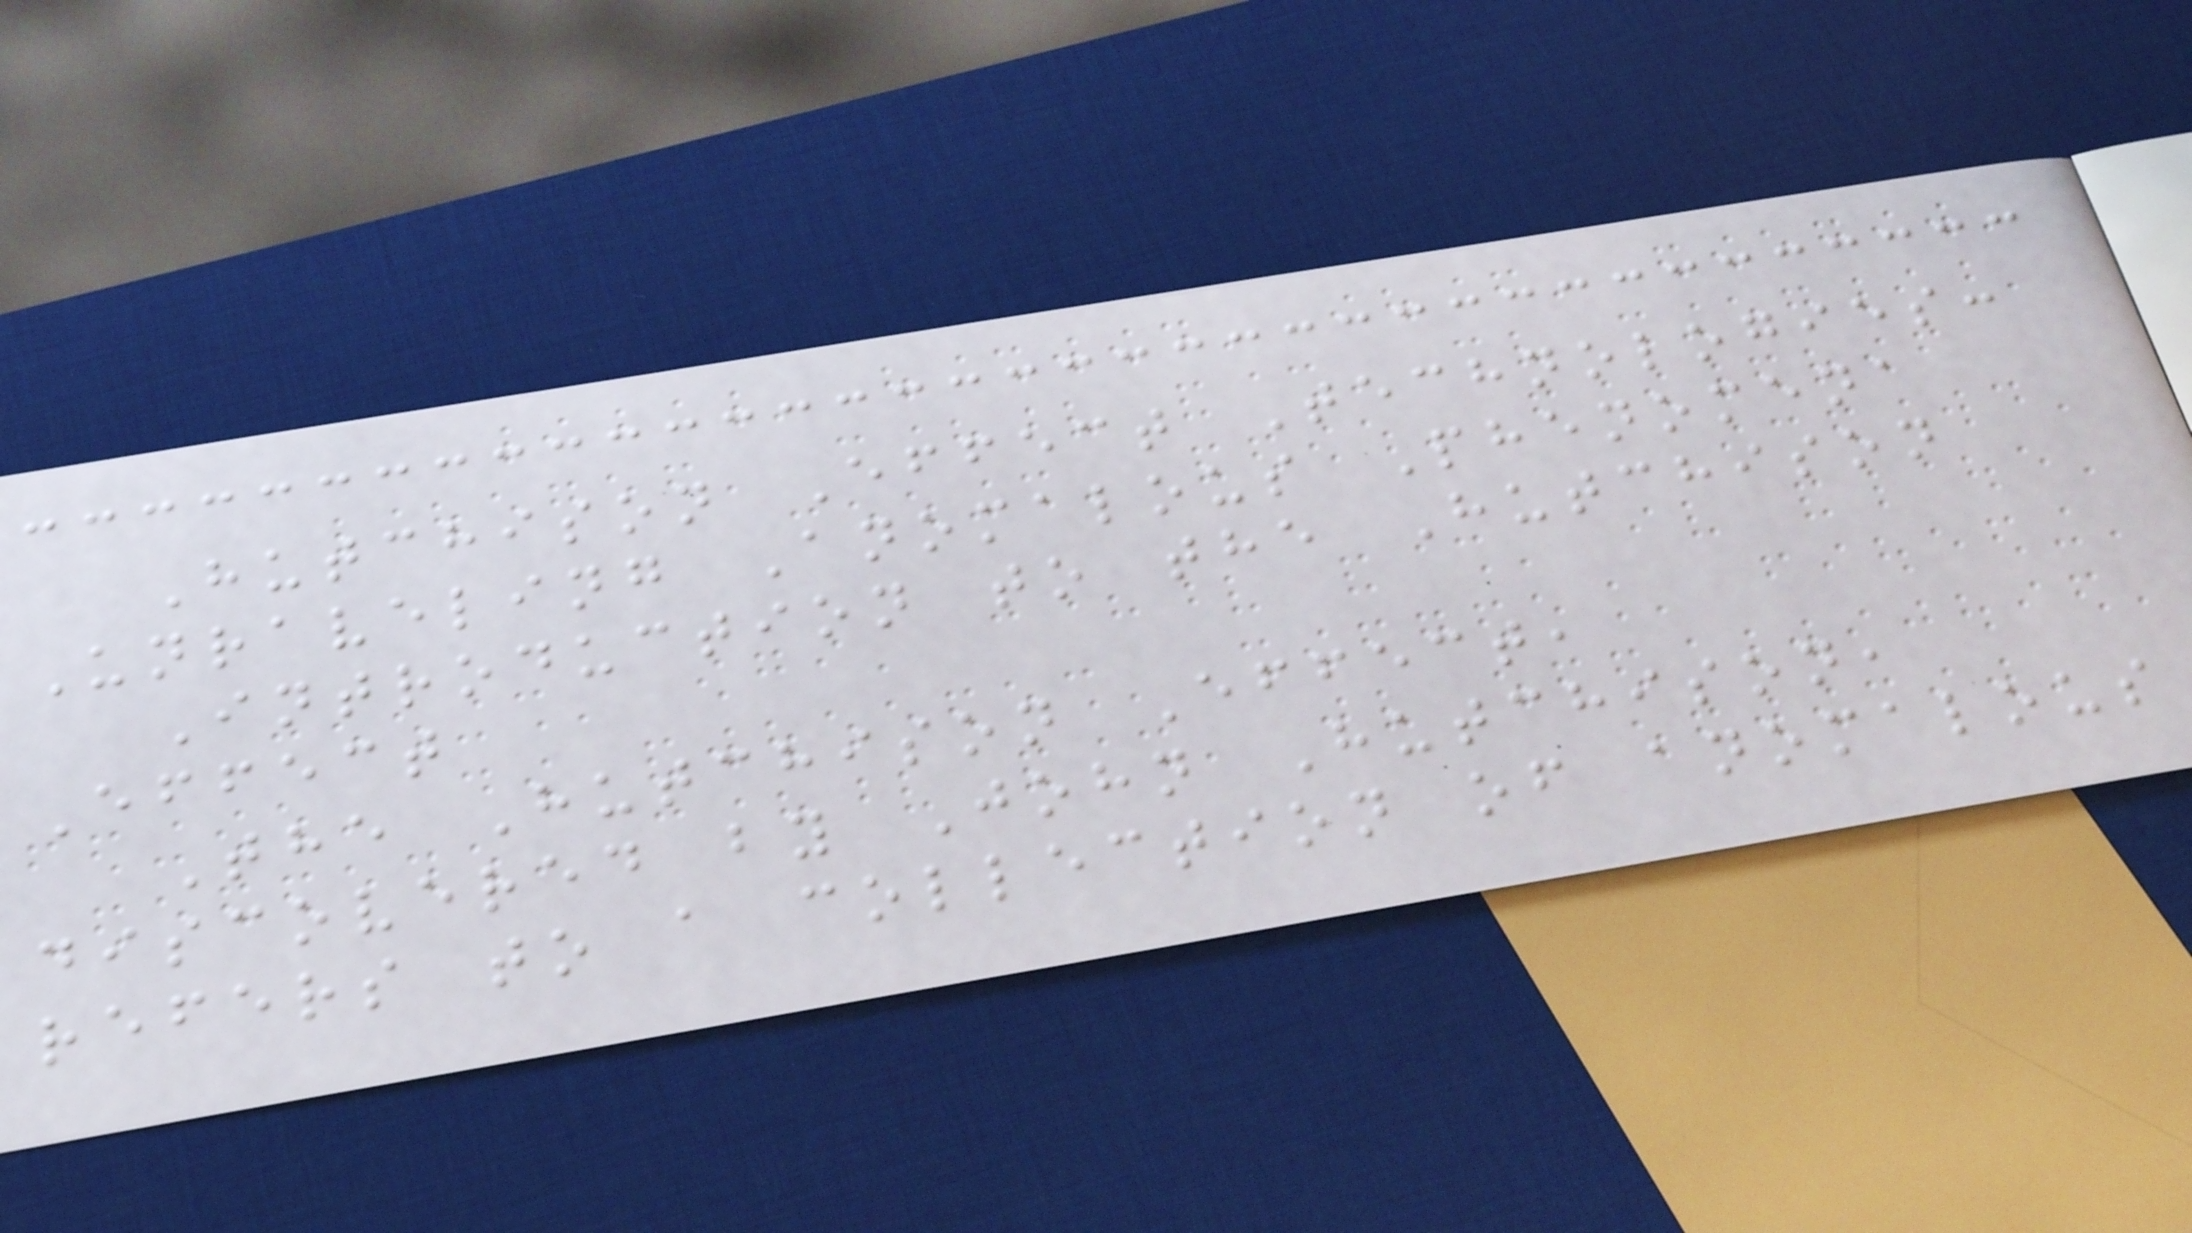Hutchison Effect Technologies:
Unraveling Anomalous Phenomena
Introduction to the Hutchison
Effect
The Hutchison Effect,
discovered by John Hutchison,
refers to a collection of anomalous
